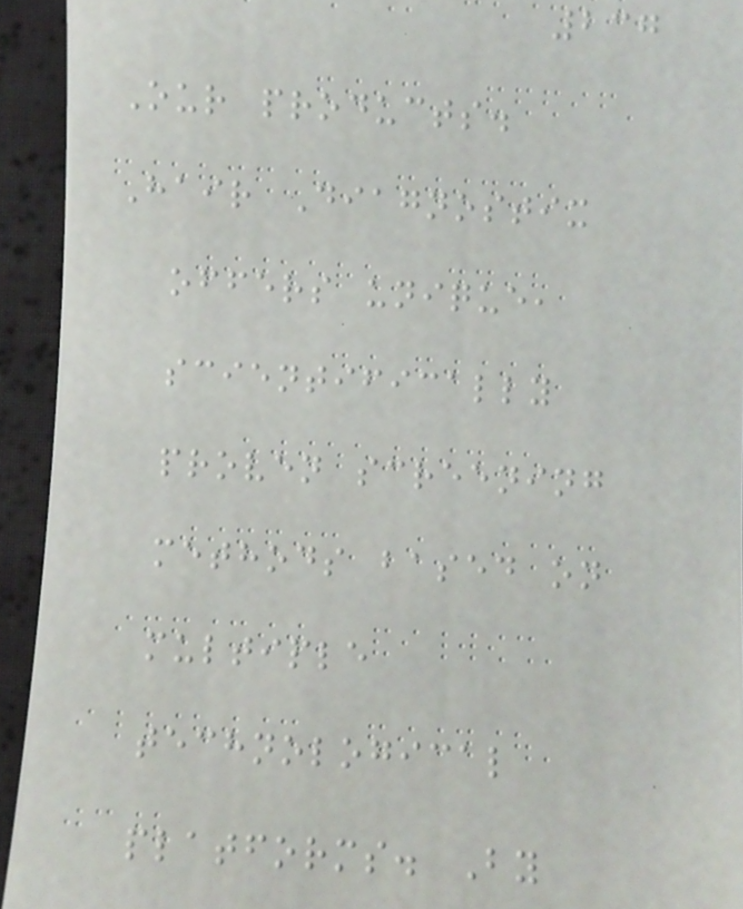237
Our products.
Hair Diagnostix
offers unique,
scientifically
proven screening
methods based on
multiple
technological
platforms. By
